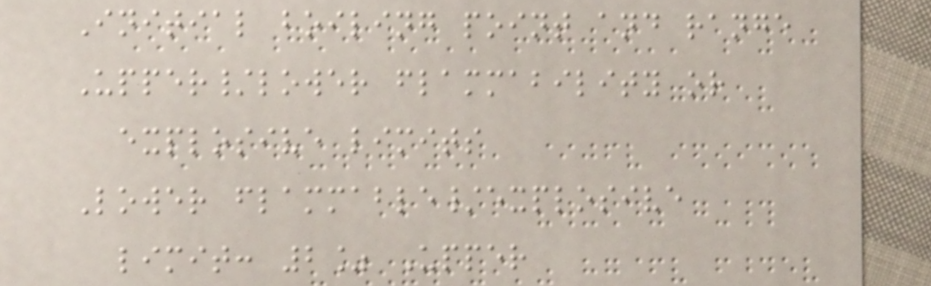Initial boiling point and range
Upper/lower flammability or
explosive limits
Lower flammable/explosive
limit: 2% Upper
